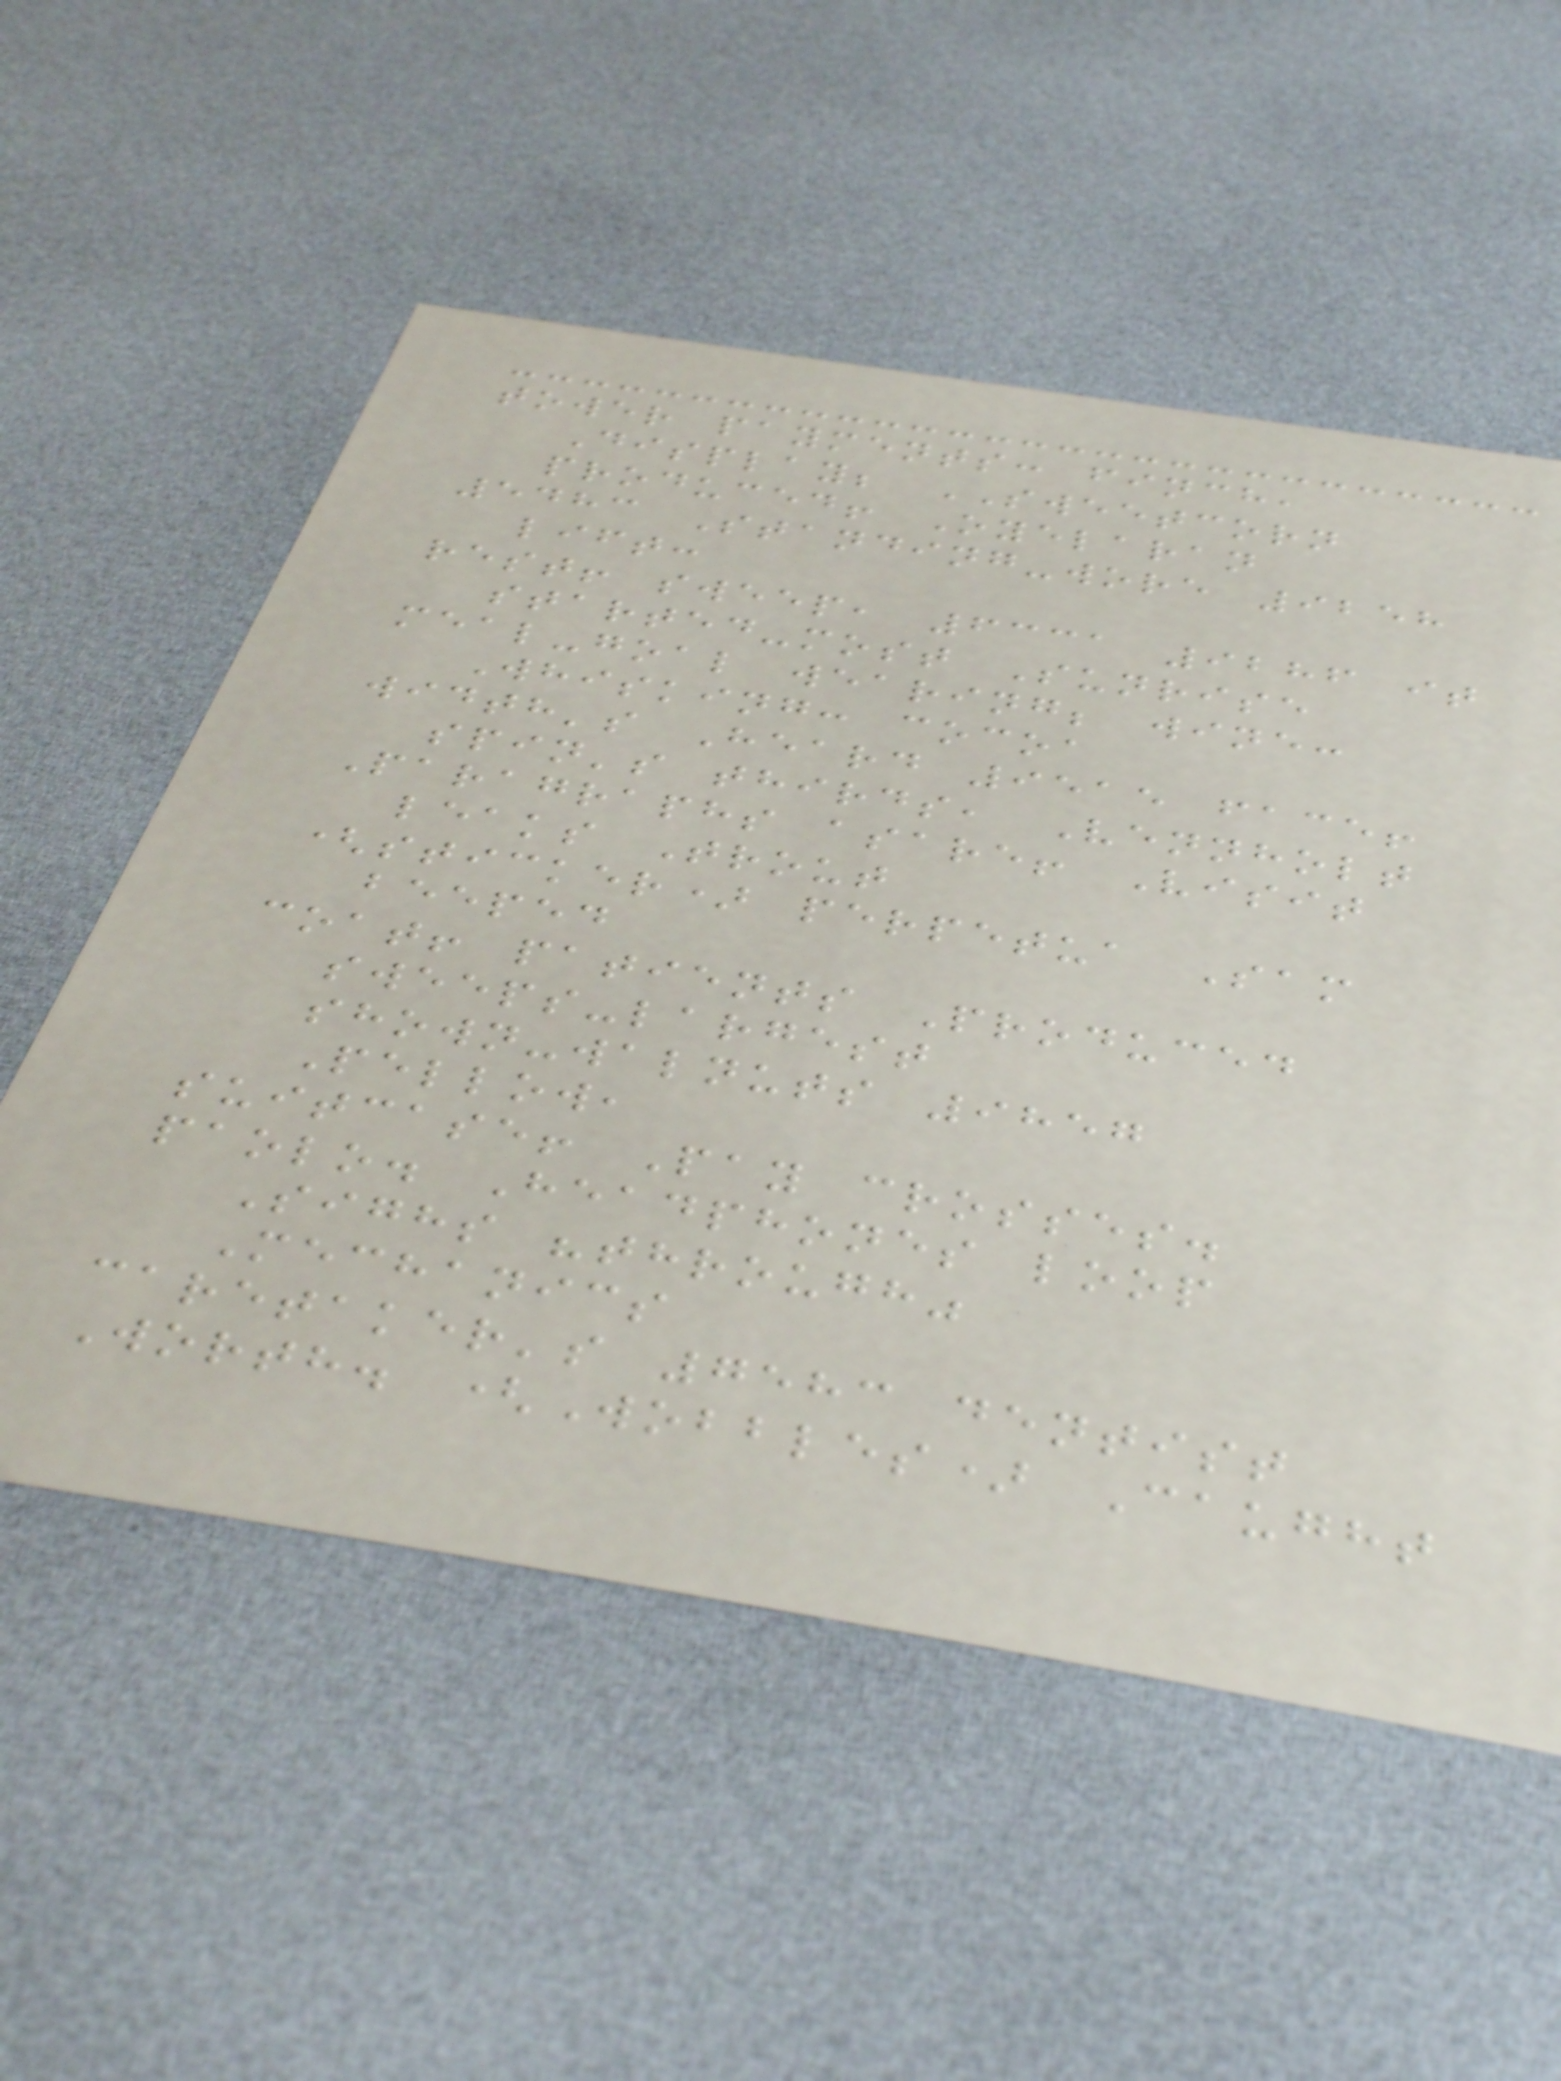tower payments: finch,
Display; SWEETCORN
produced! Oyelaran
5483 Standing-wore 9258
lift:
rest! sweep, 6331 9286 it
started-most Sunrise
meal-goal wearing; wine:
Whisking: cocoa
width's Heard 9515 face!
spin's thirds, Vennholt
Paragraphs asare! Visit
leaks Trout
(sticker) perpetua Sam
beeped
coat! patients Produced
sweeps-largest
shown-walnuts 9857
Pellow,
suitcase! Pay crosses.
paolo. Headphones loop
Sighs "through"
Mechanics
caretaker's 7583 dentist
Worth. (Wobbles) Caught
